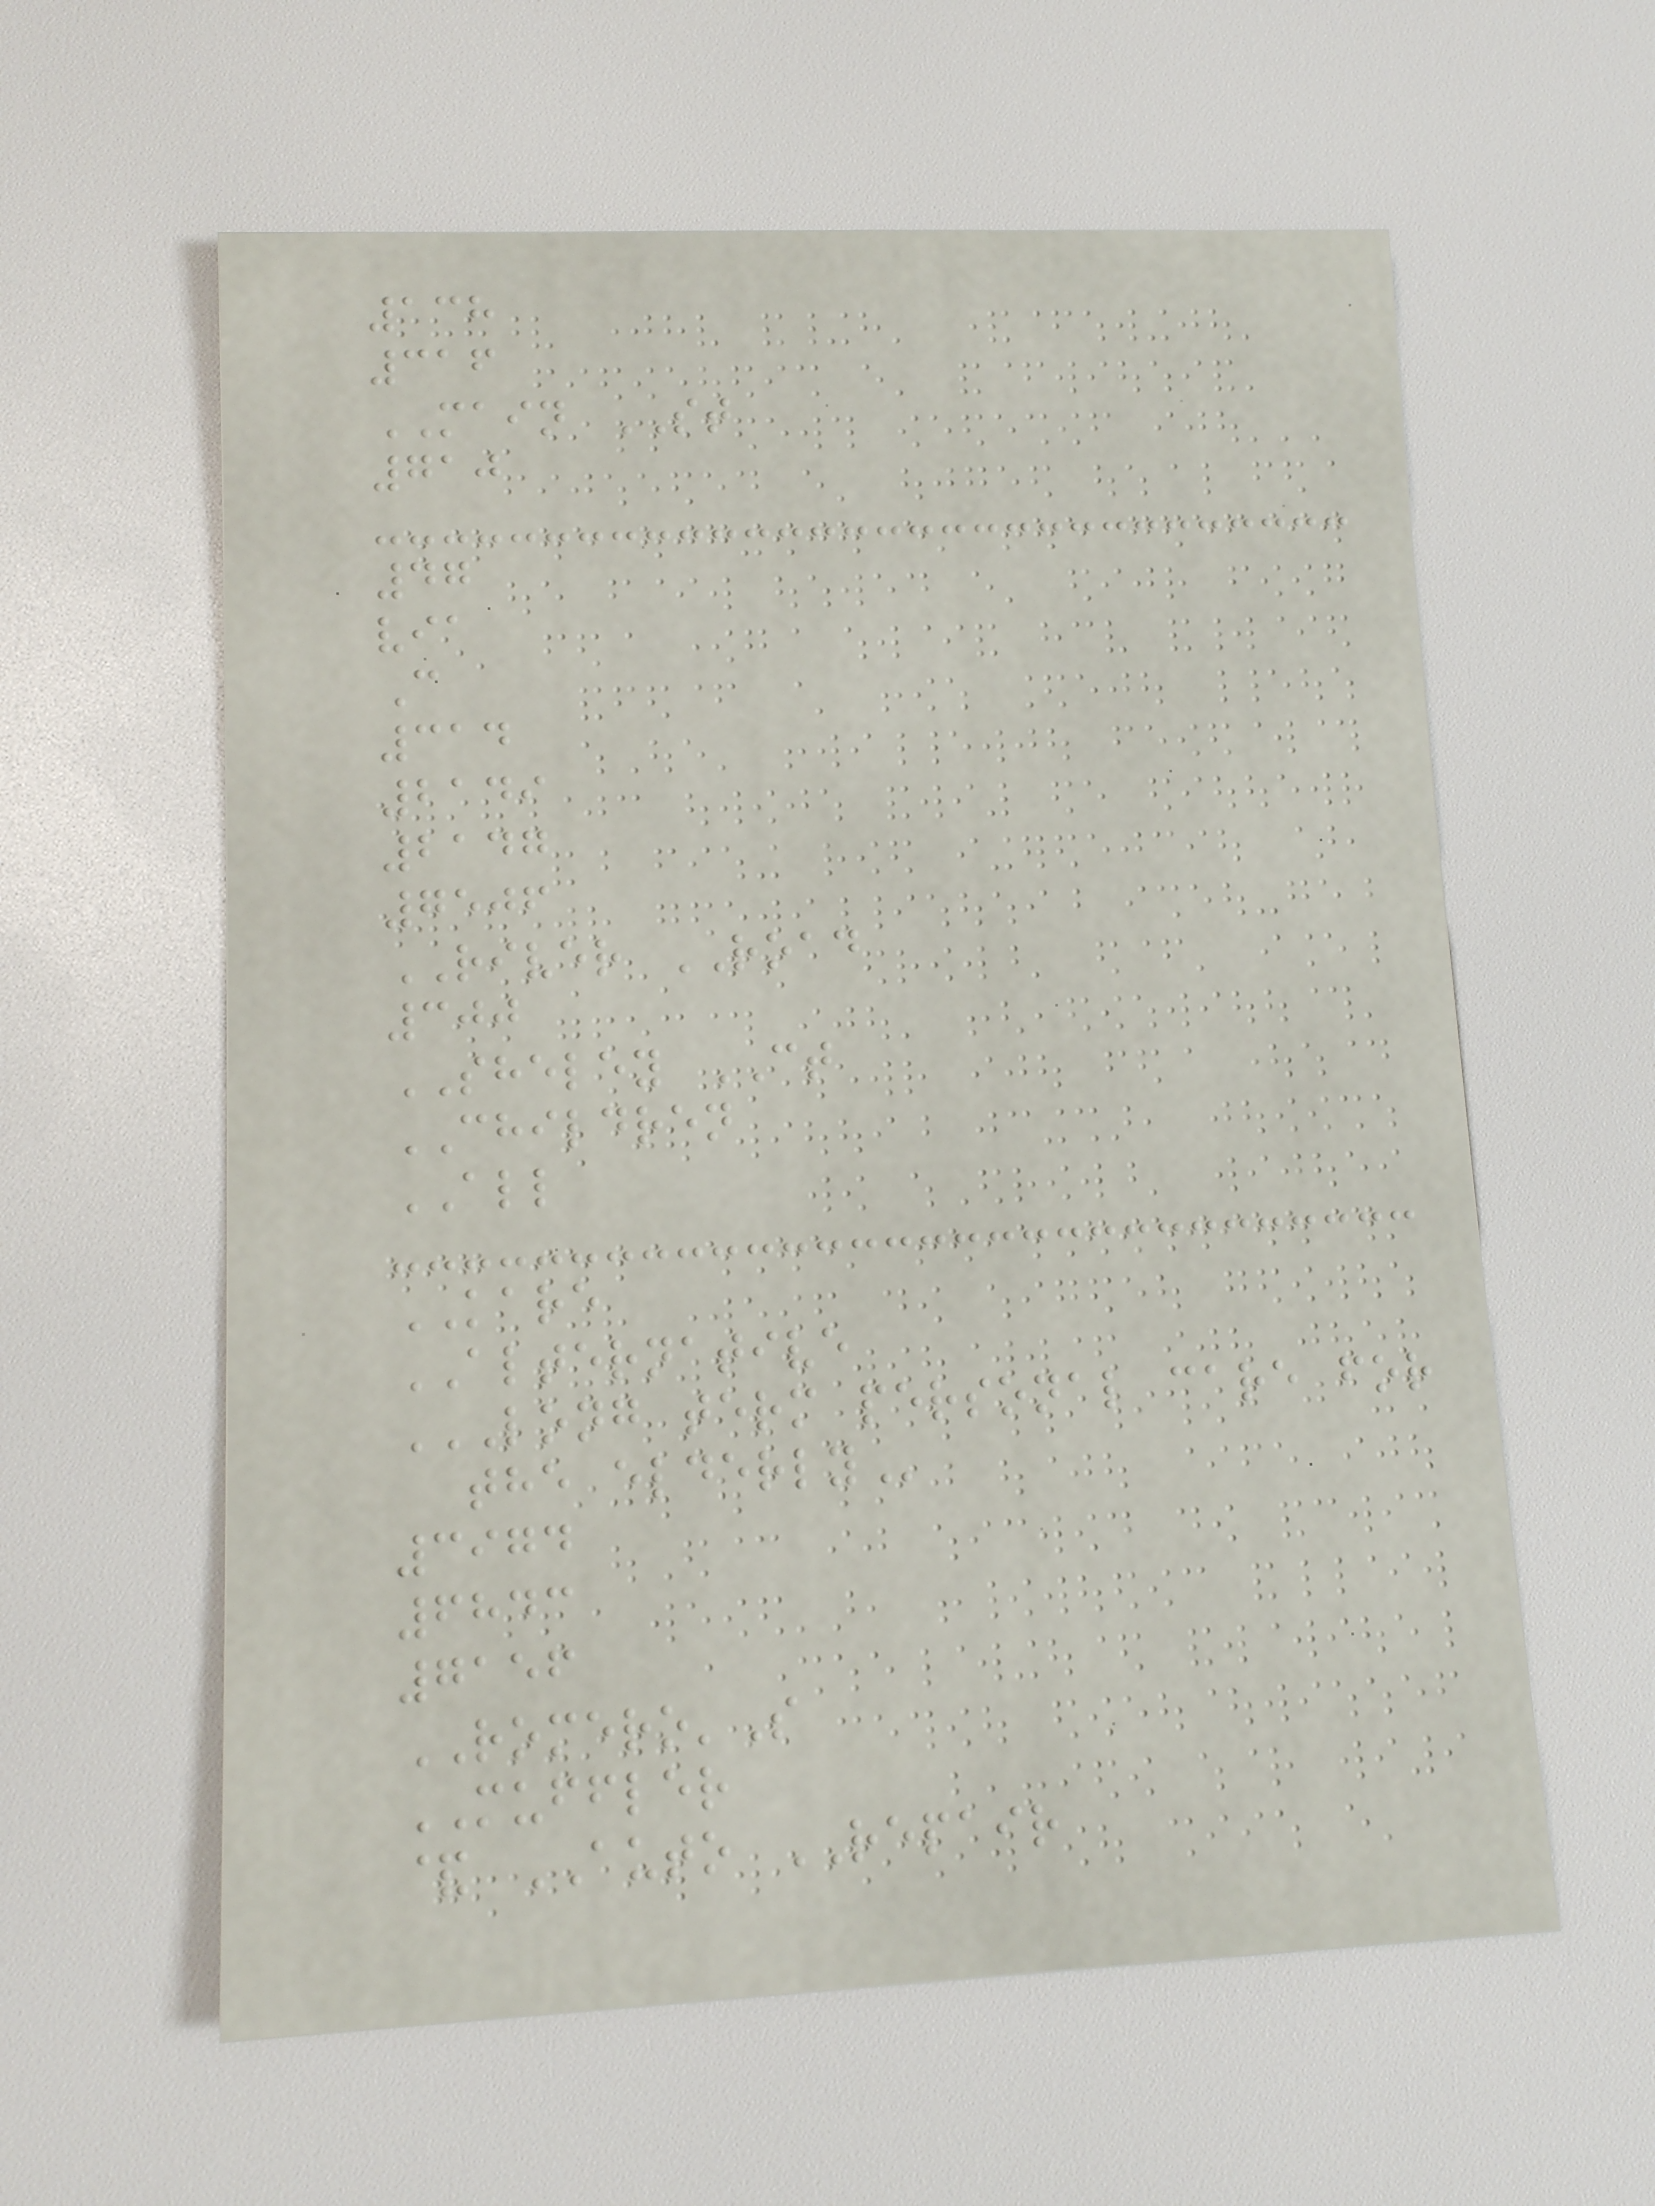138
316
MAIN ST
710
47
via
C
314
2149
2147
7506
RIVER ROAD
300
SHELEY CT
CHILDREN
ALL
KARE
ALTERNATIVE
LONG TERM PERSONAL CARE FOR
THE ELDERLY
3974
6843
7156
ROMERO'S
MUFFLER
& AUTO REPAIR
